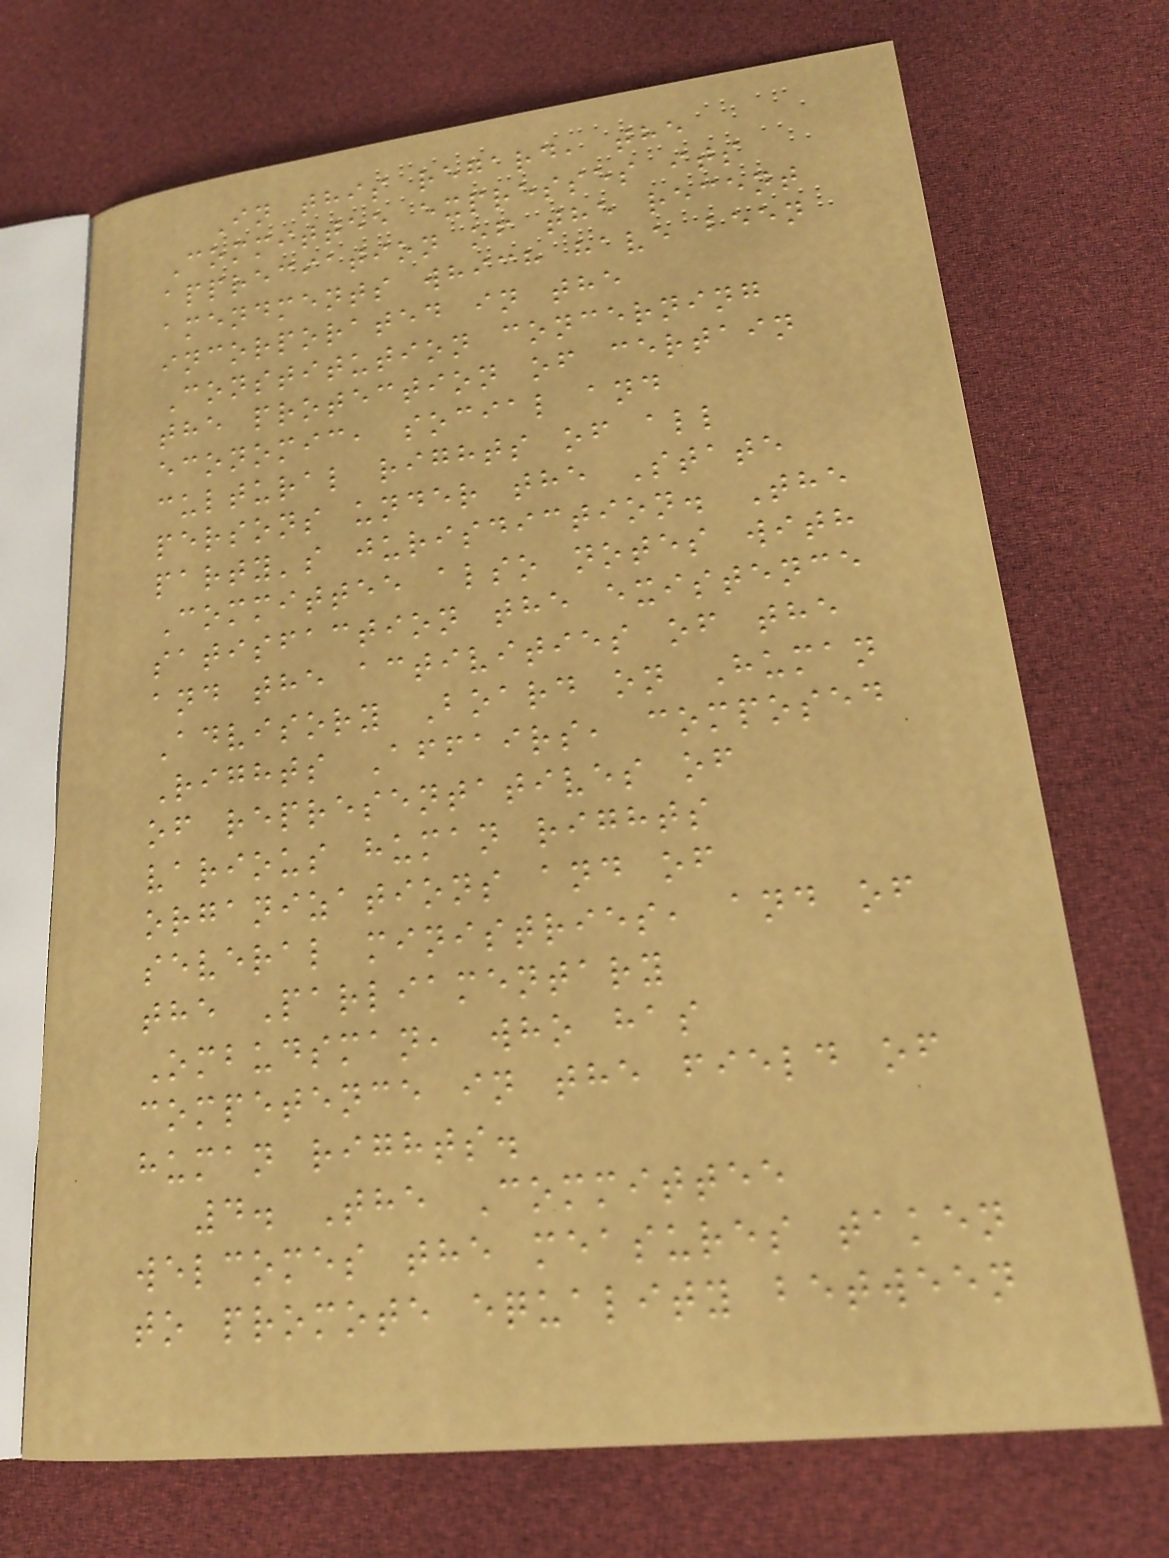In this regard, the
Committee expresses its
appreciation of the recent
amendments which have been
incorporated in the
Constitution concerning
the protection of certain
economic, social and
cultural rights of all
persons under the State
party's jurisdiction. The
Committee also notes with
satisfaction the existence
and the activities of the
Advisory Board on Human
Rights Affairs, composed
of representatives of
various human rights
organizations and of
several ministries, and of
the Parliamentary
Ombudsman, who has
competence in the field of
human rights.
4. The Committee
welcomes the measures taken
to promote equality between
